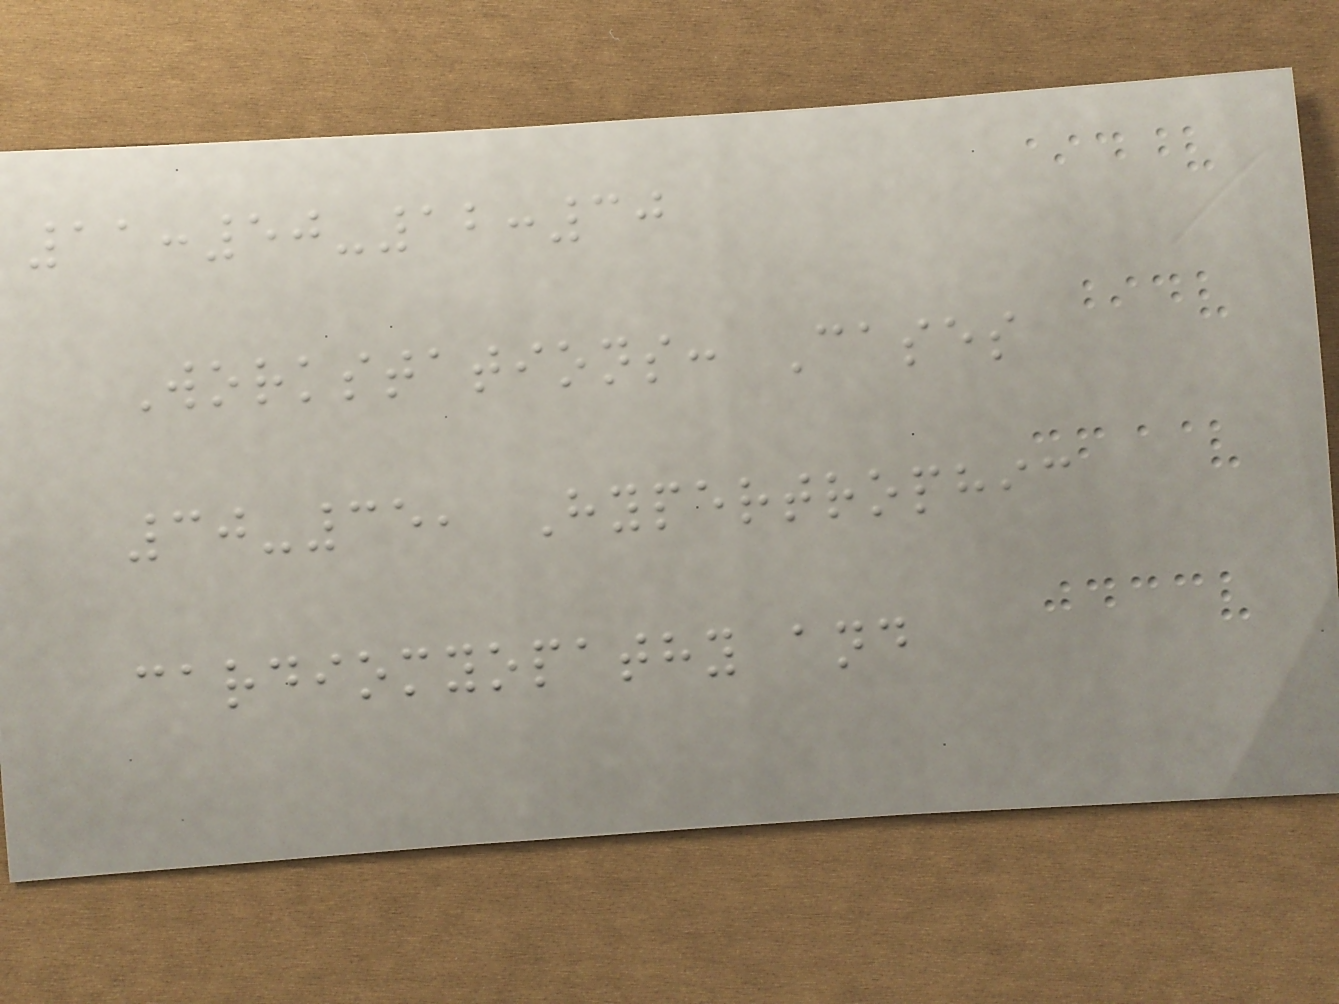11:50-12:30
Workstations: Cases
30-35, Hypertrophic
cardiomyopathy and
